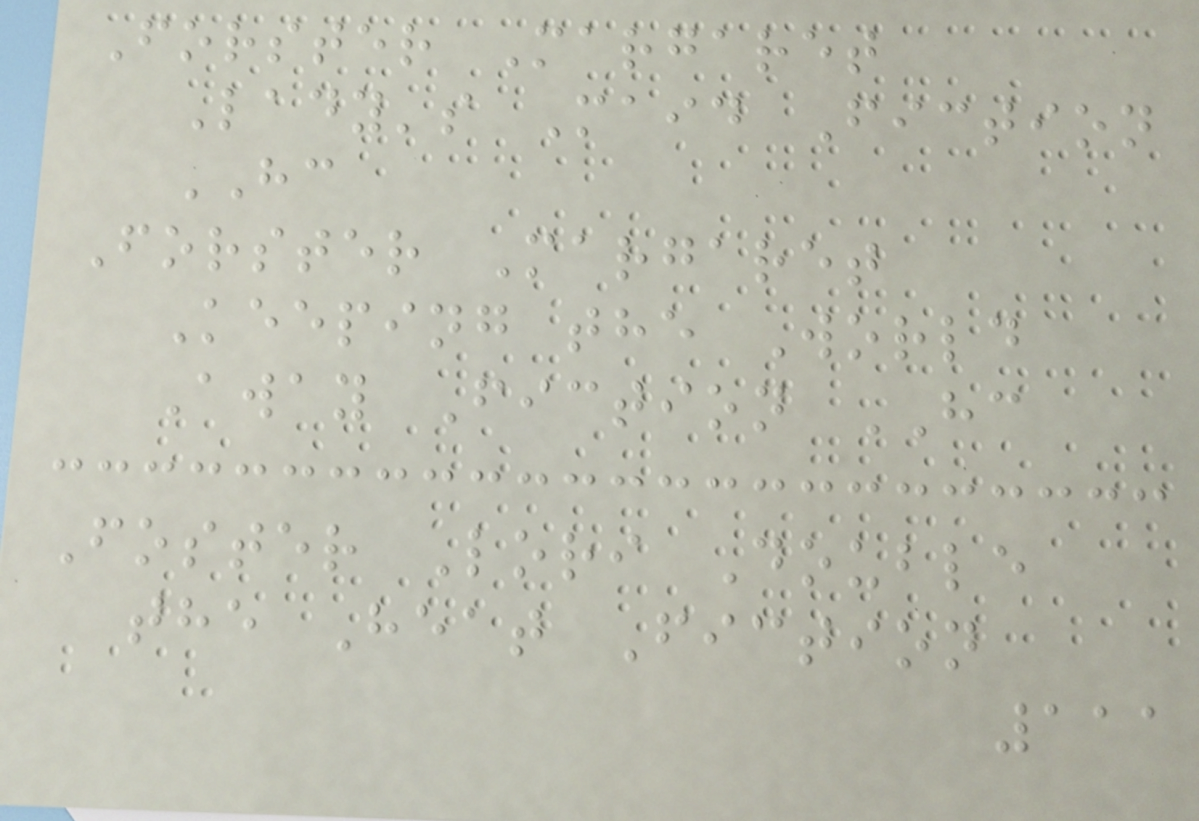Forster Margaret
Lady's Maid Fiction
HC
Forster Margaret
Keeping the World
Away Fiction HC
Foster Lori Double
the Heat Fiction
111
